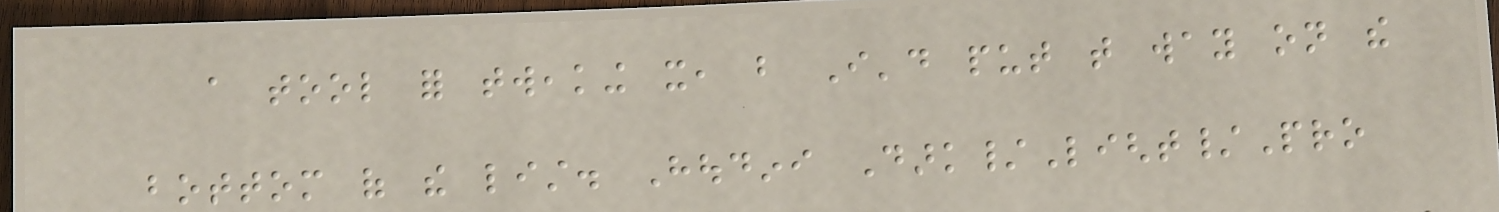a tool for tweaking it, but I'd put that way on the
bottom of the list. Houdini Dark/Light/Pro
